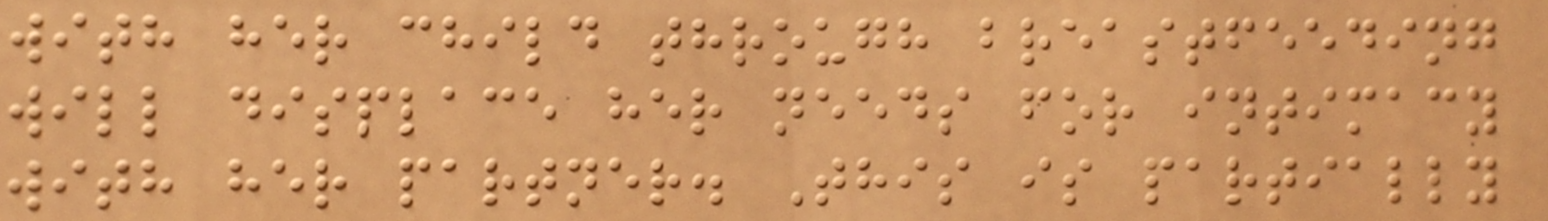with her child through breastfeeding
will displace her needs for intimacy
with her partner. This is partially
